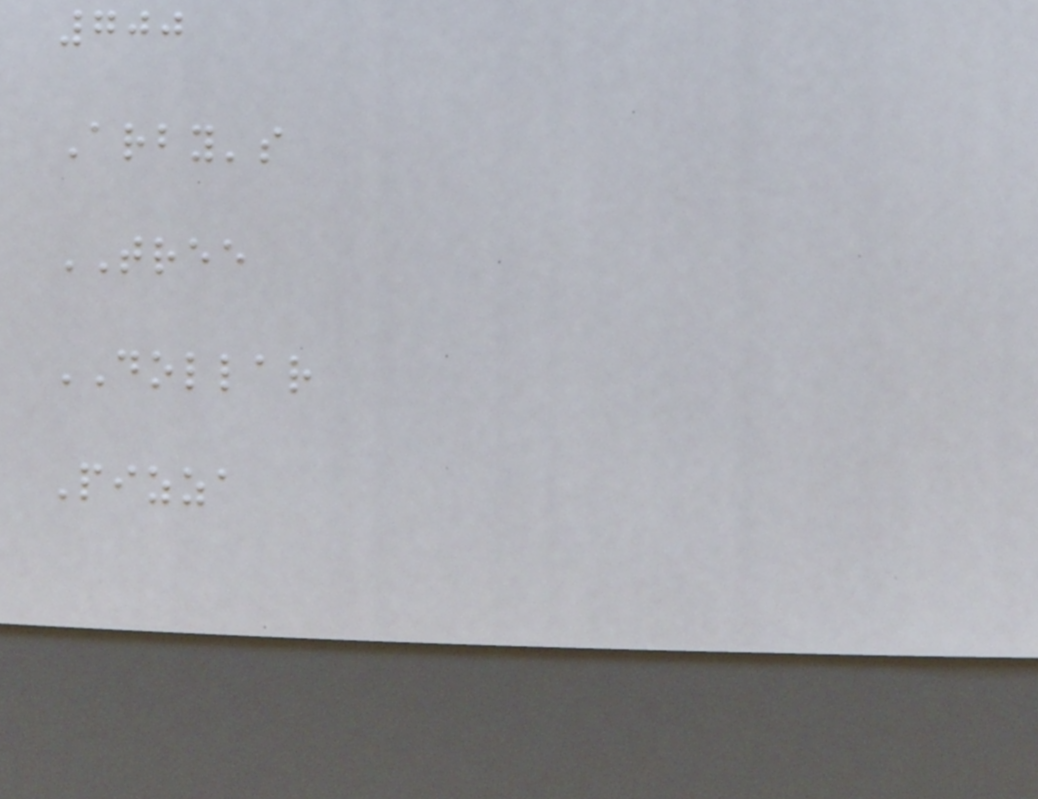700
Arby's
TREE
DOLLAR
Pizza
